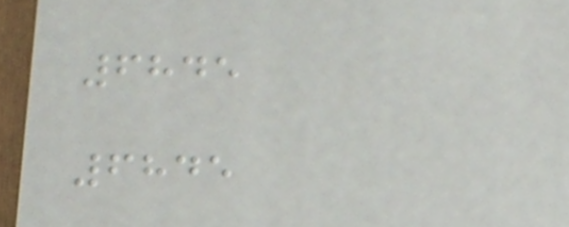6845
6845
